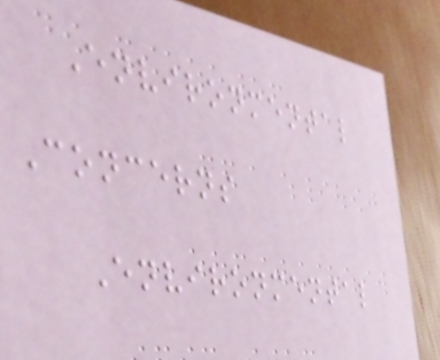Environmental
Concerns
Environmental
